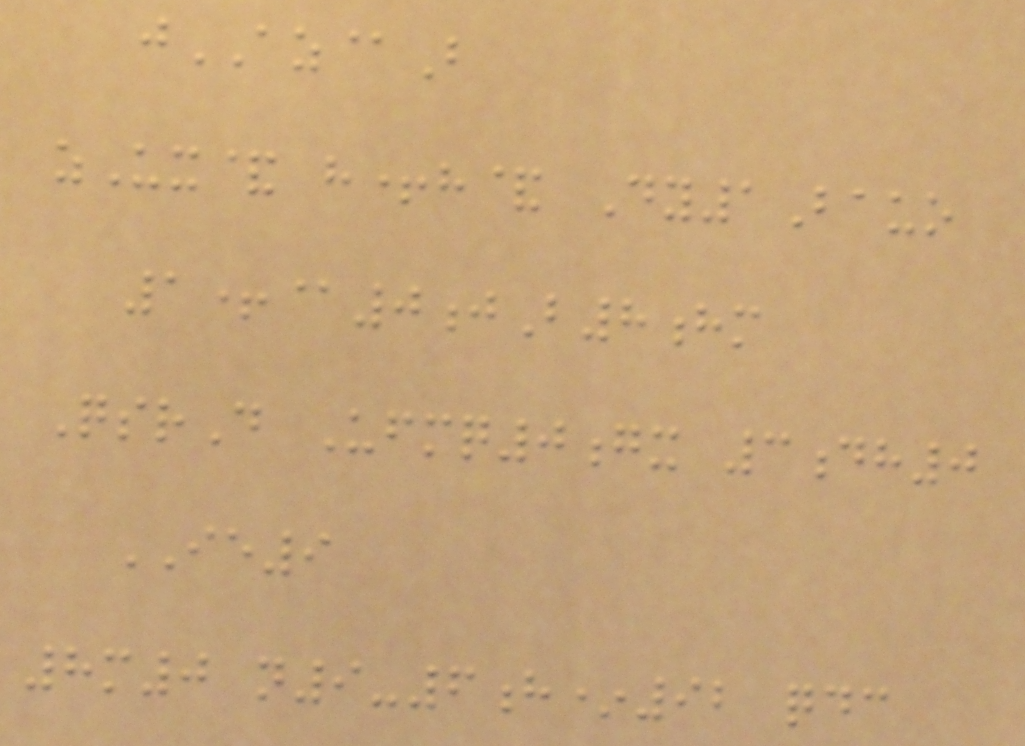jAZ@B
zUx& h+h& Dy1Bauo
1+@0jB8hm
QsrD Ufmq0gx 3dh0
IE9
8m0 n9-6h*92 qdc
